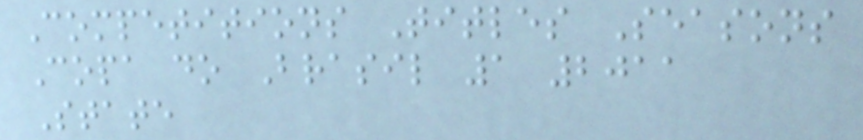Competitions Titles Seasons
Copa do Brasil 1 2011
State
